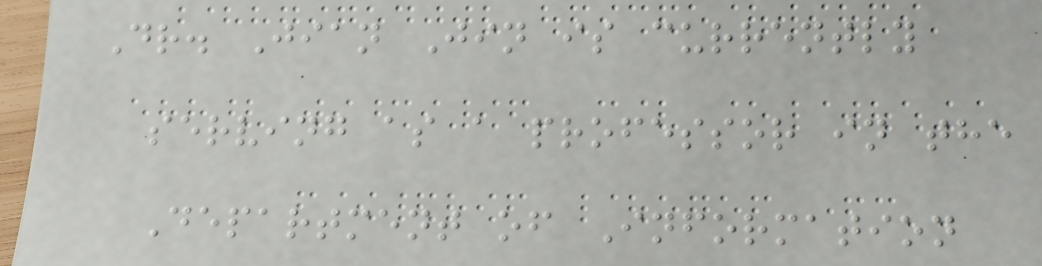Dr. Jian Jin is currently
serving as a professor in the
Department of Information
